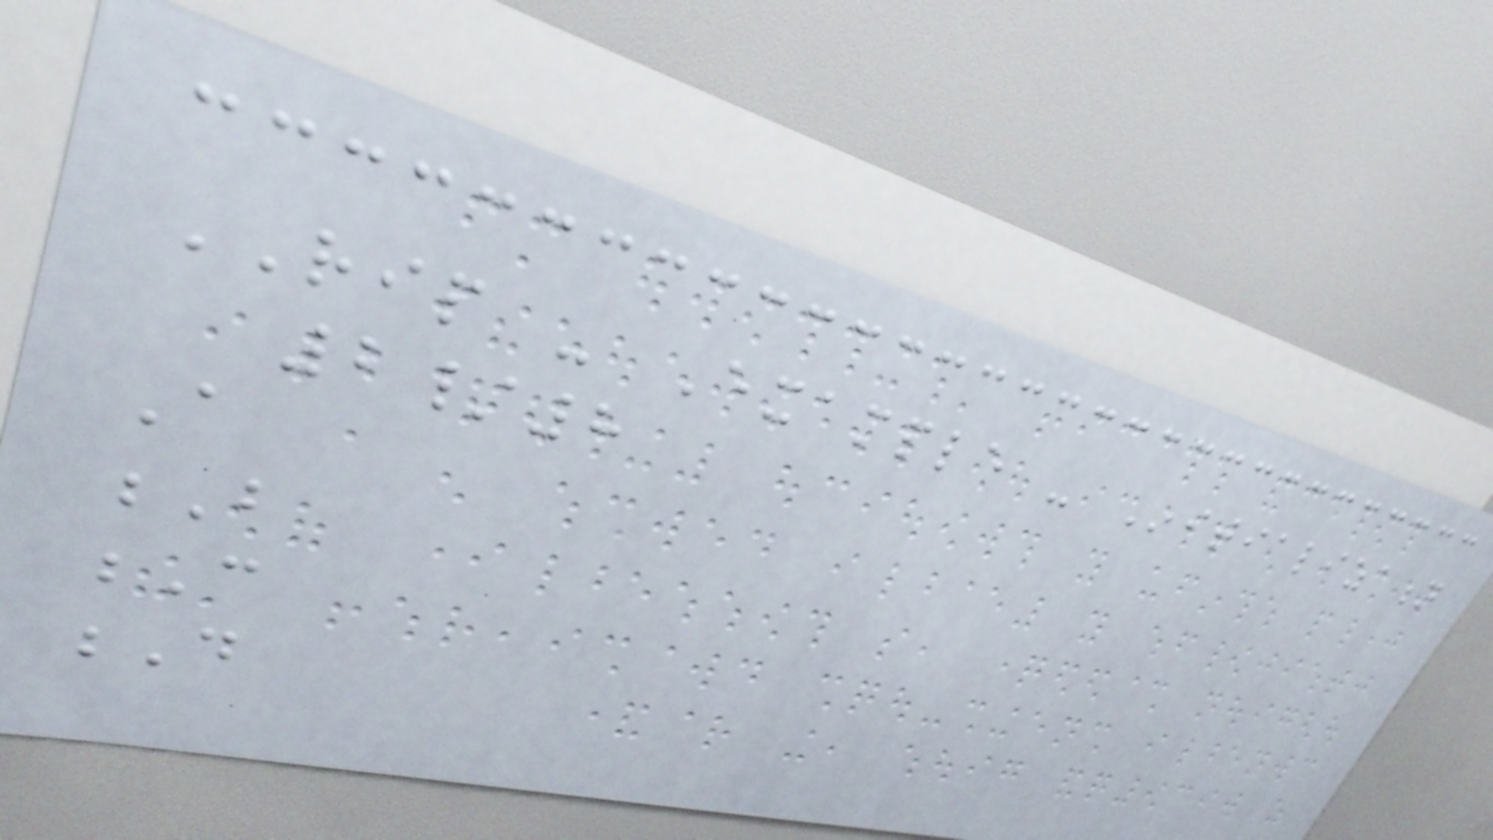RIP - Example - Initialization
2/8
A
B
C
D
